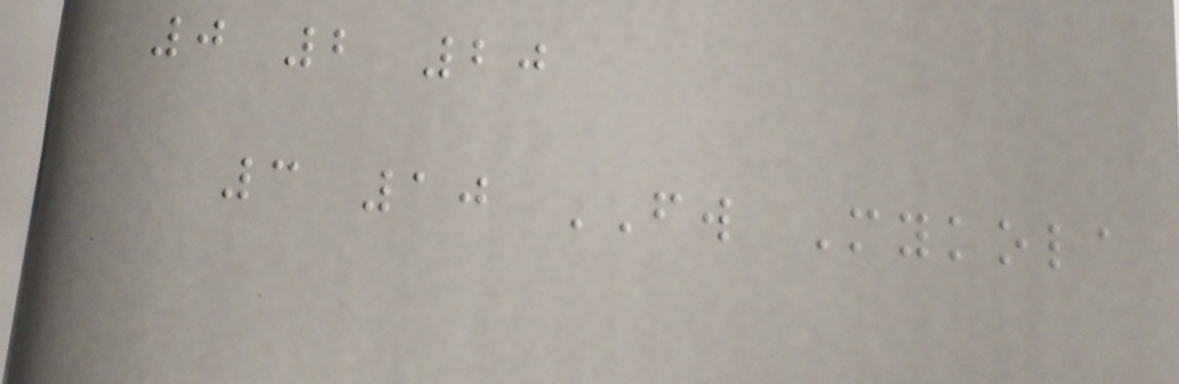0 2 20
3 10 FW Mykola
